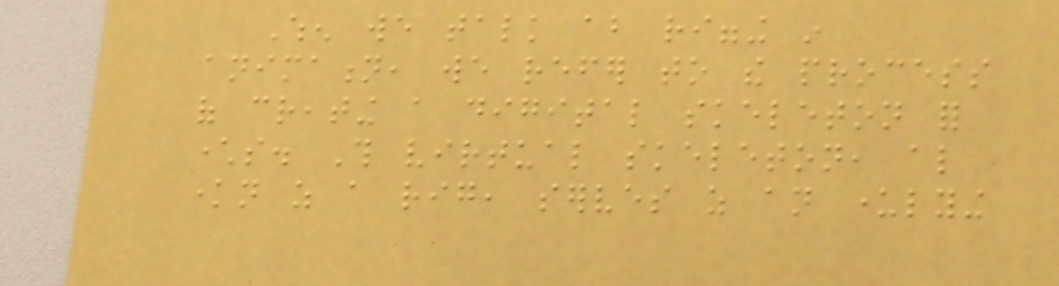When we talk about rigging in
animation, we refer to the process
of creating a digital skeleton for
characters. This virtual skeleton, also
known as a rig, serves as an underlying
